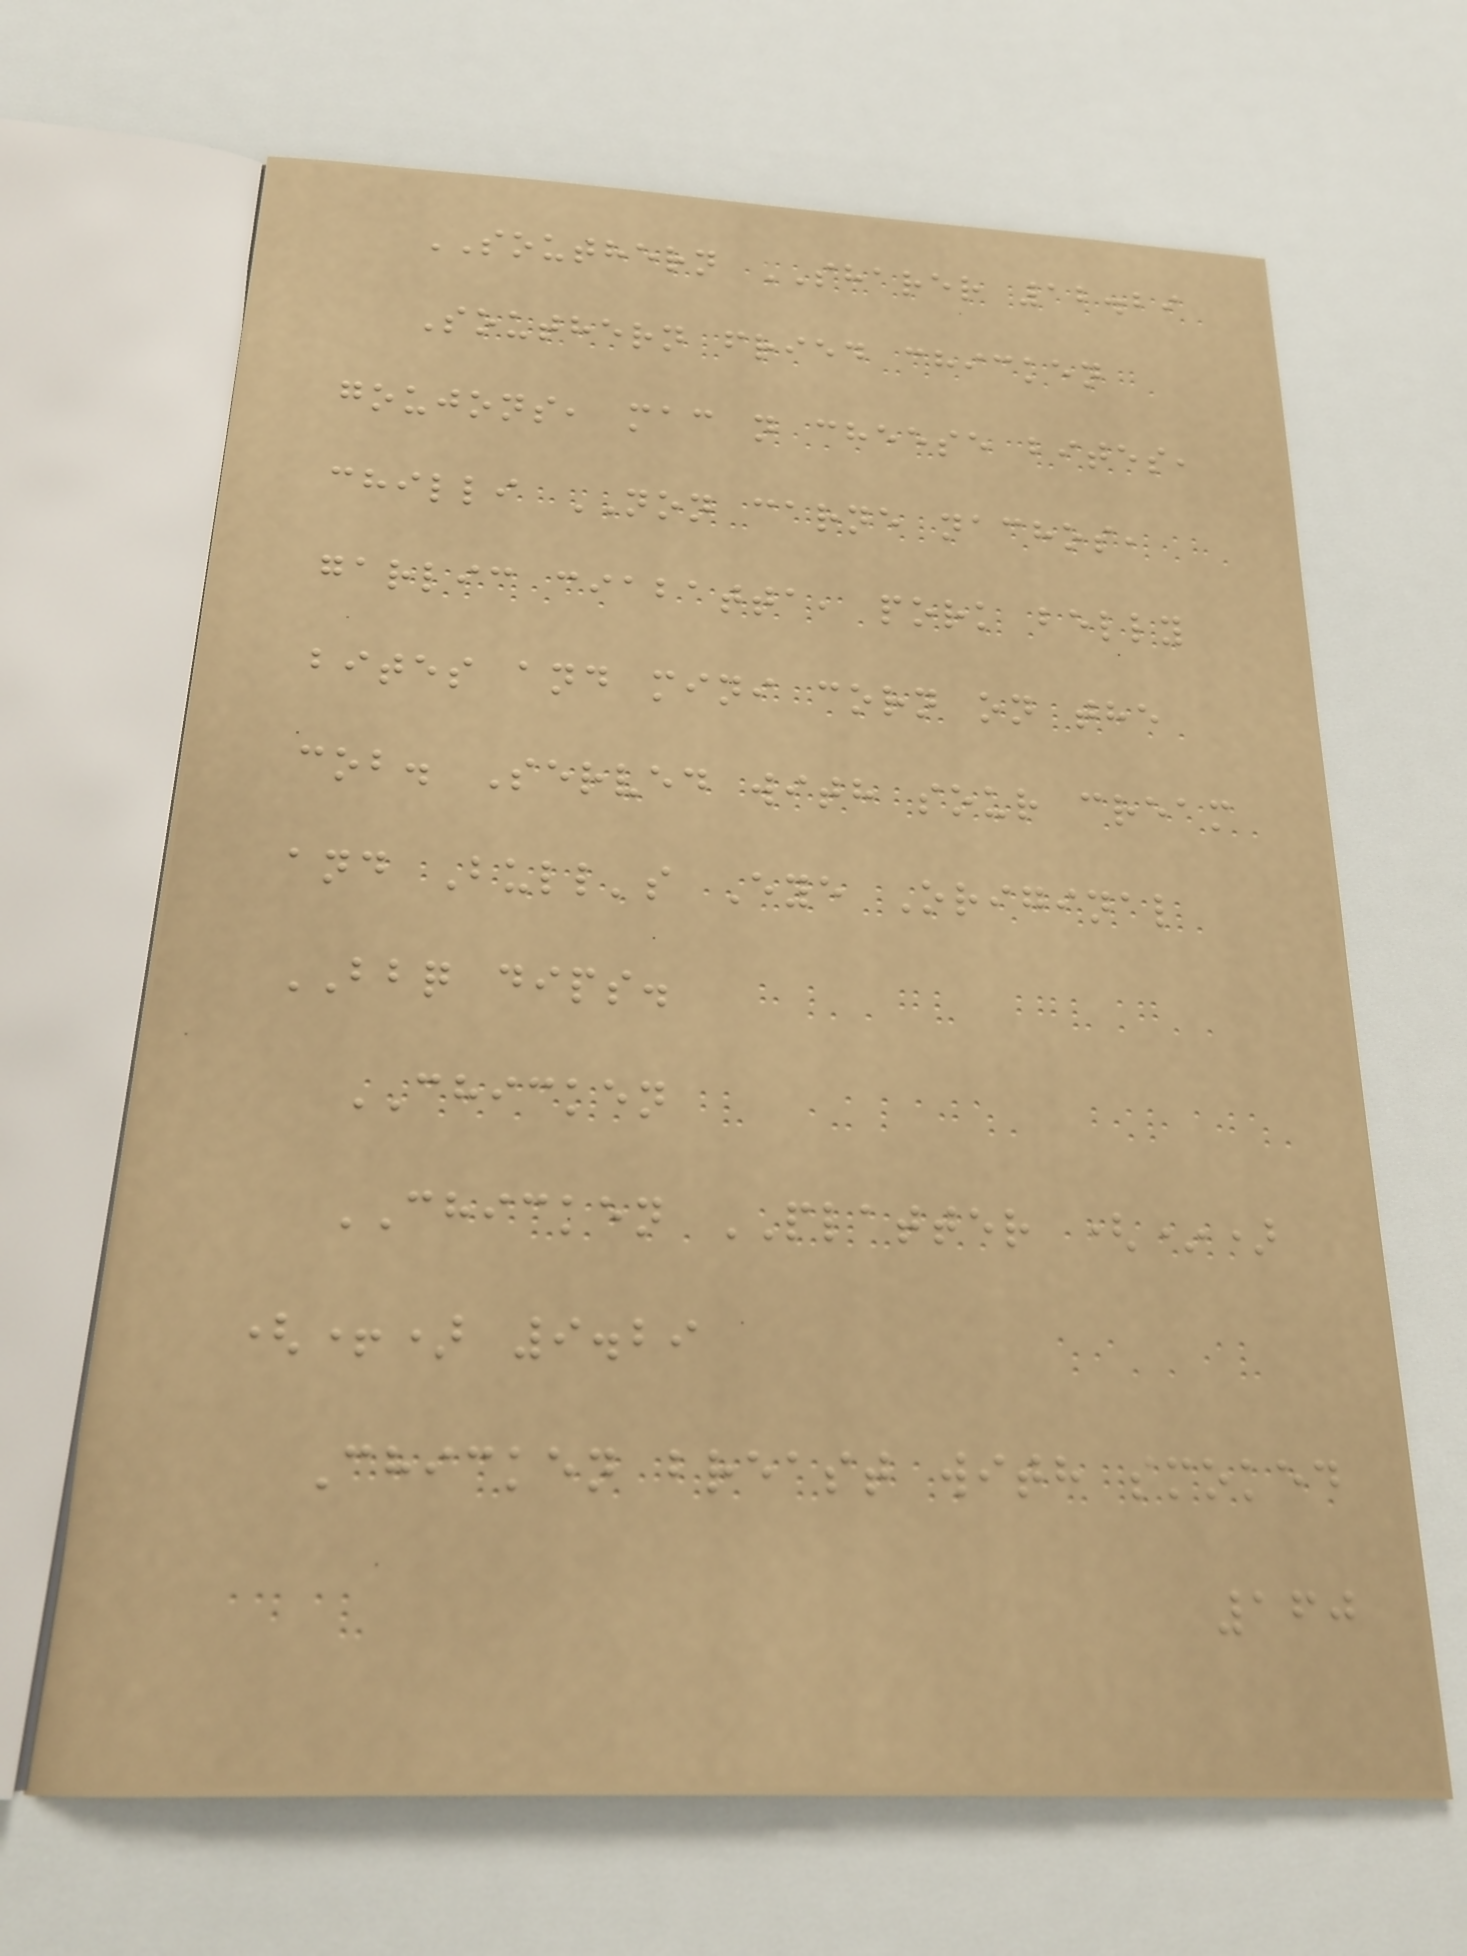SOUTHERN SHARER 12.29
Southern fried chicken
goujons, mac n cheese bites,
chilli NON carne nachos,
garlic ciabatta, pork belly
bites and mini corn on the
cob. Served with sour cream
and Bull's Eye Original
BBQ dips.
CHICKEN
CHICKEN PLATTER (*)
(+) 9.29
Chicken breast with smoked
160
